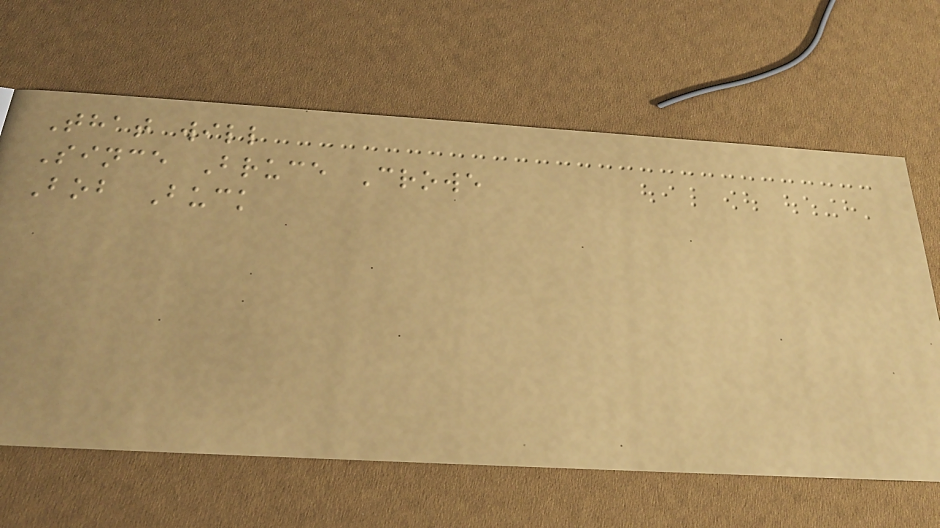That will
Since Bruce Crowe
Bob Buck
